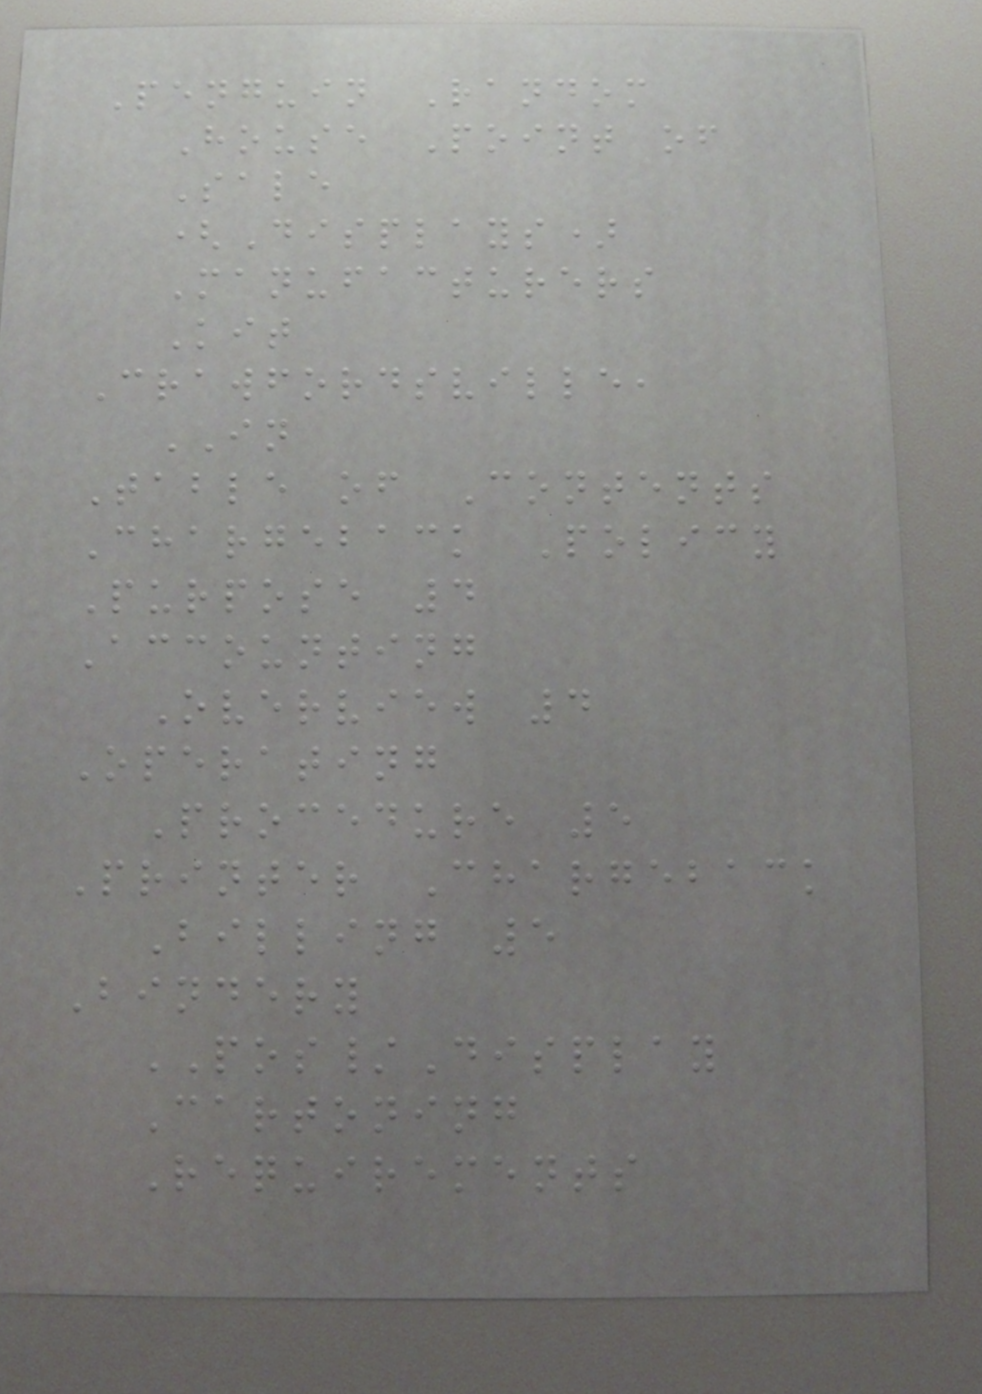Penguin Random
House Point of
Sale
(Displays)
Manufacturers
Kit
Crawfordsville,
IN
Table of Contents
Chargeback Policy
Purpose 4
Accounting
Overview 4
Operating
Procedure 5
Printer Chargeback
Billing 5
Bindery
POS/Display
Cartoning
Requirements
